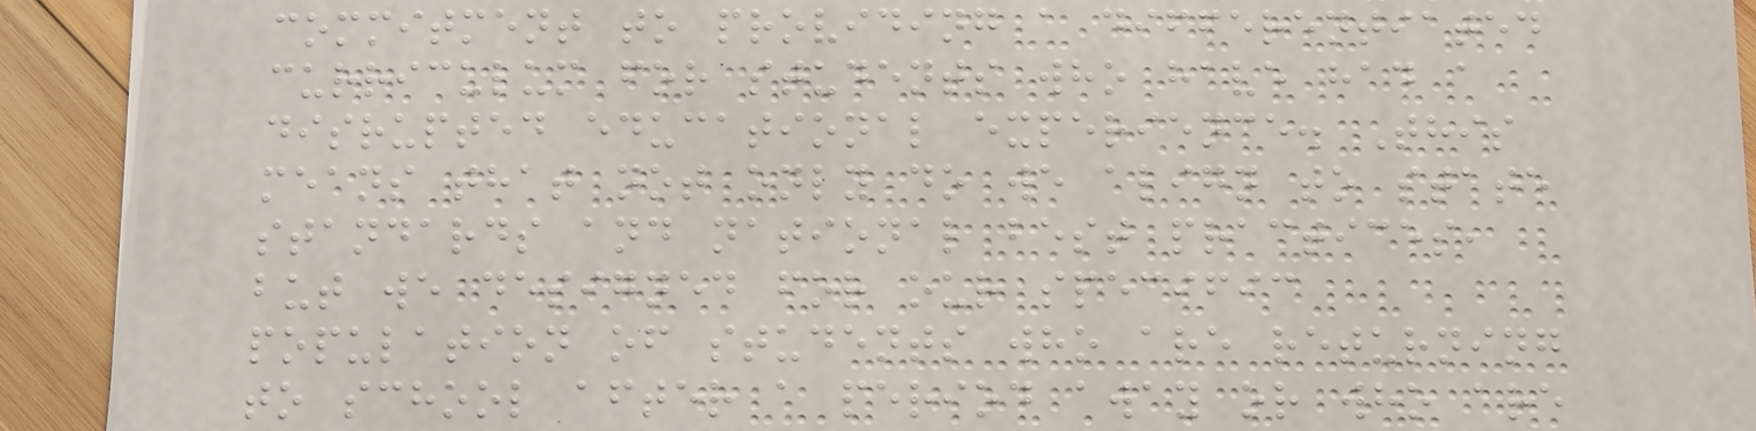commitment to providing a differentiated
curriculum for students who have had a
disrupted educational experience. This
means that not only do we align to state
standards and national best practices,
but we designed for our specific
population of students who are returning
to school after a period away or who are
